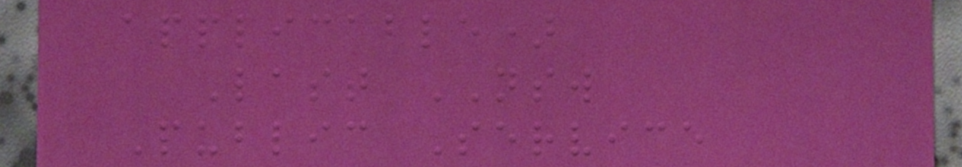applicable)
Last NSW
Public Service
